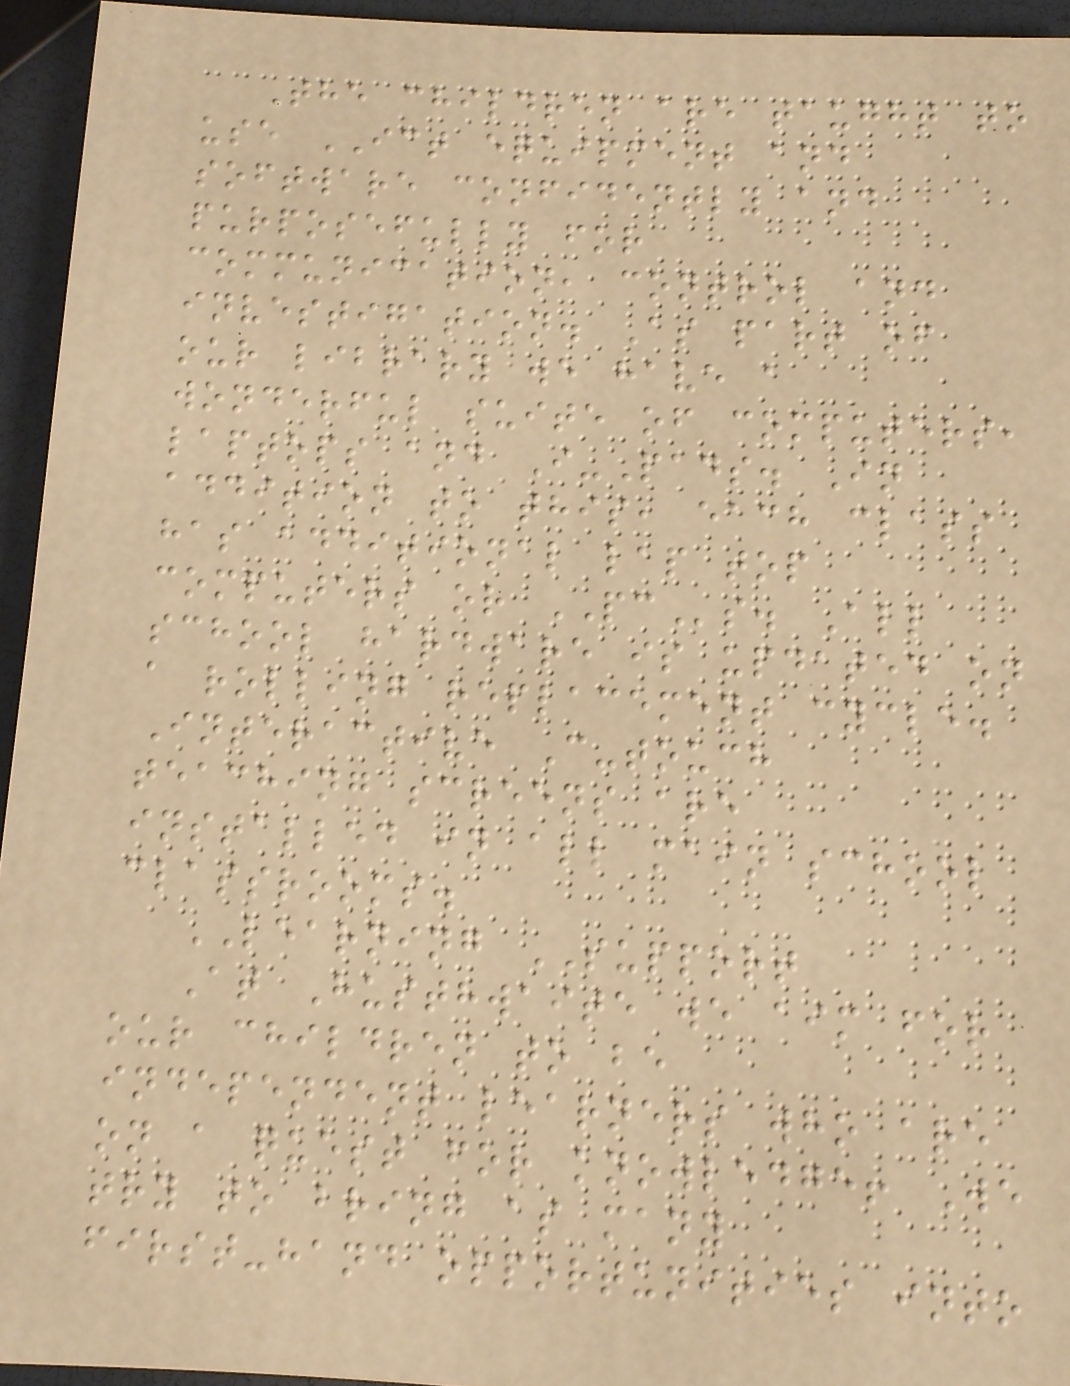The children are taught to
use ICT equipment and
software confidently and
purposefully for
communication, control and
investigation. As part of
our library we have a
wonderful suite of computers,
laptops and I-Pads. In
addition to this, each class
has additional lap top
computers or PCs. All
school hardware is updated on
a rolling replacement cycle.
Interactive C-touch
teaching screens are
installed in all main school
classrooms.
LEARNING SUPPORT
At Husthwaite we aim for
our children to be
independent learners who are
on a quest for knowledge! We
try to bring as many
first-hand opportunities into
